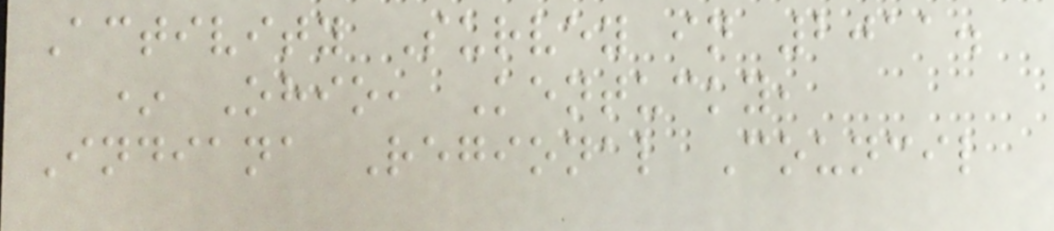Activity Survey in 2011.
* Ohio, Kentucky,
Indiana Regional Council
